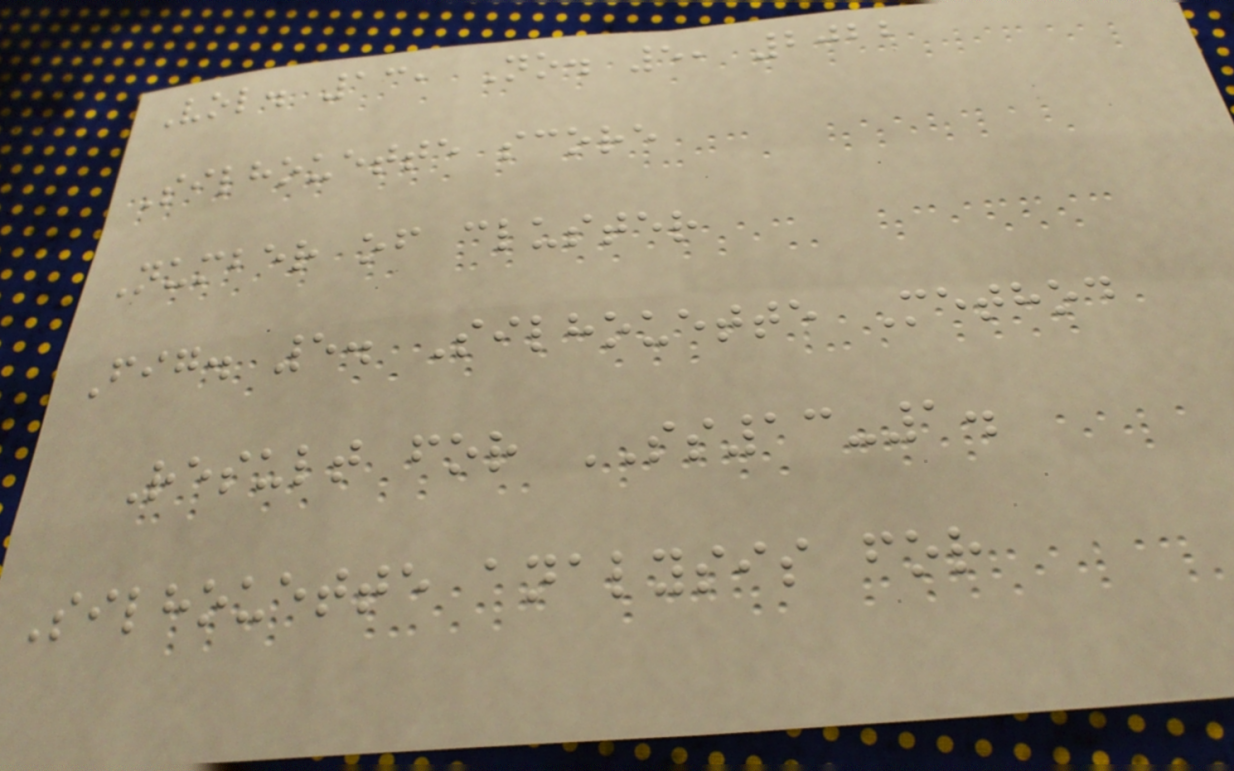Vol. 13, No. 5, 2022
Silhouette score
Number of cluster
Fig. 5. Silhouette Method
Result for SS13-1.
Silhouette analysis for
